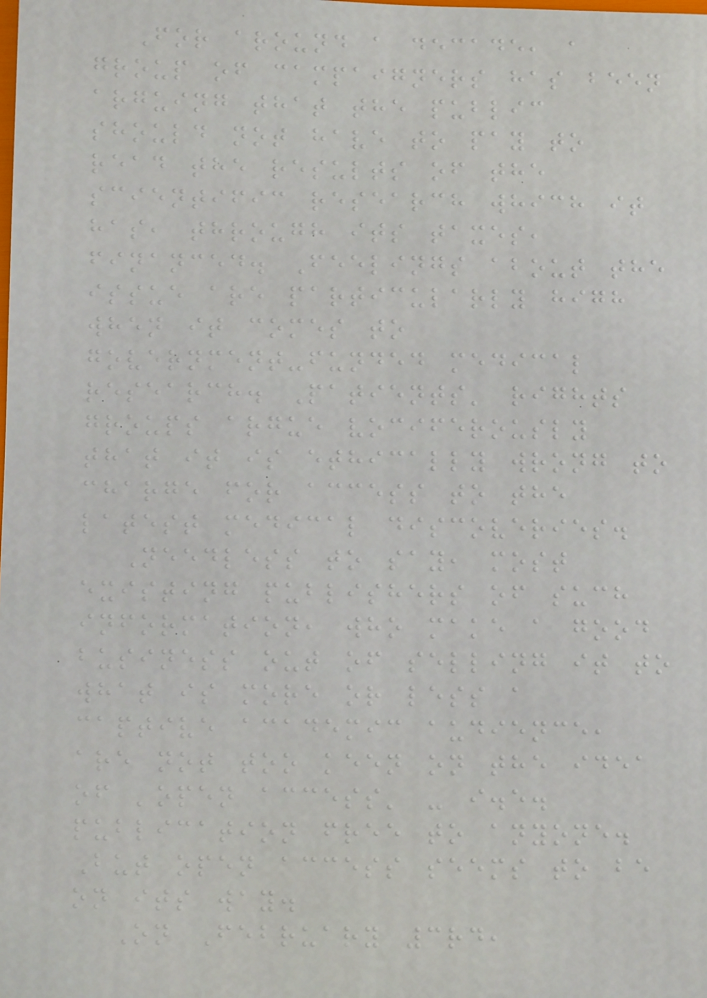For around a decade, a
group of campaigners has been
arguing that the public
should not have to pay to
read the results of the
scientific research which it
has, through its taxes,
financed. Feelings about the
issue are particularly high
when it comes to
government-funded medical
research. Patients' rights
groups argue vociferously
that it is ethically wrong to
charge for access to the
latest medical discoveries.
Needless to say, most
existing publishers of such
information, who make a good
business out of selling it to
what is more or less a
captive academic audience,
are not too keen on the idea
of 'open access' - i.e.
publication free to anyone.
But open access seems to be
on its way.
On February 3rd,
